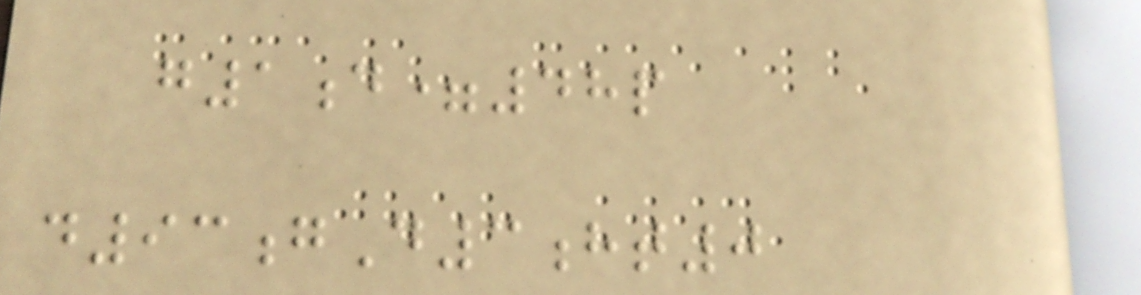g1d=48p
d93gD3ht0
